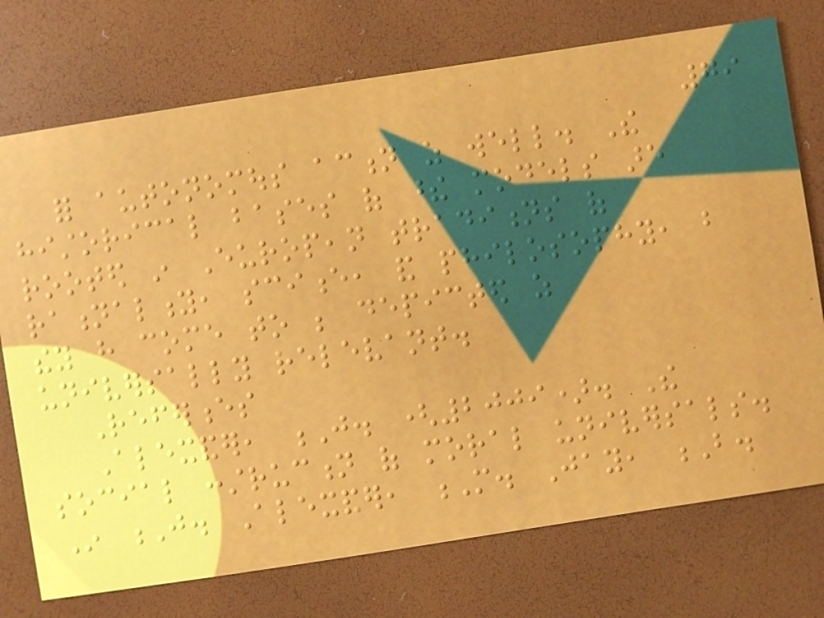79
for autonomous action as well. The
historical bases of these models are
rooted in European traditions of
rationality, science, and philosophy, but
they have come to be depicted as
universally relevant.
References
Alexander, J. (2009). The
social construction of moral universals.
In J. Alexander, M. Jay, B.
